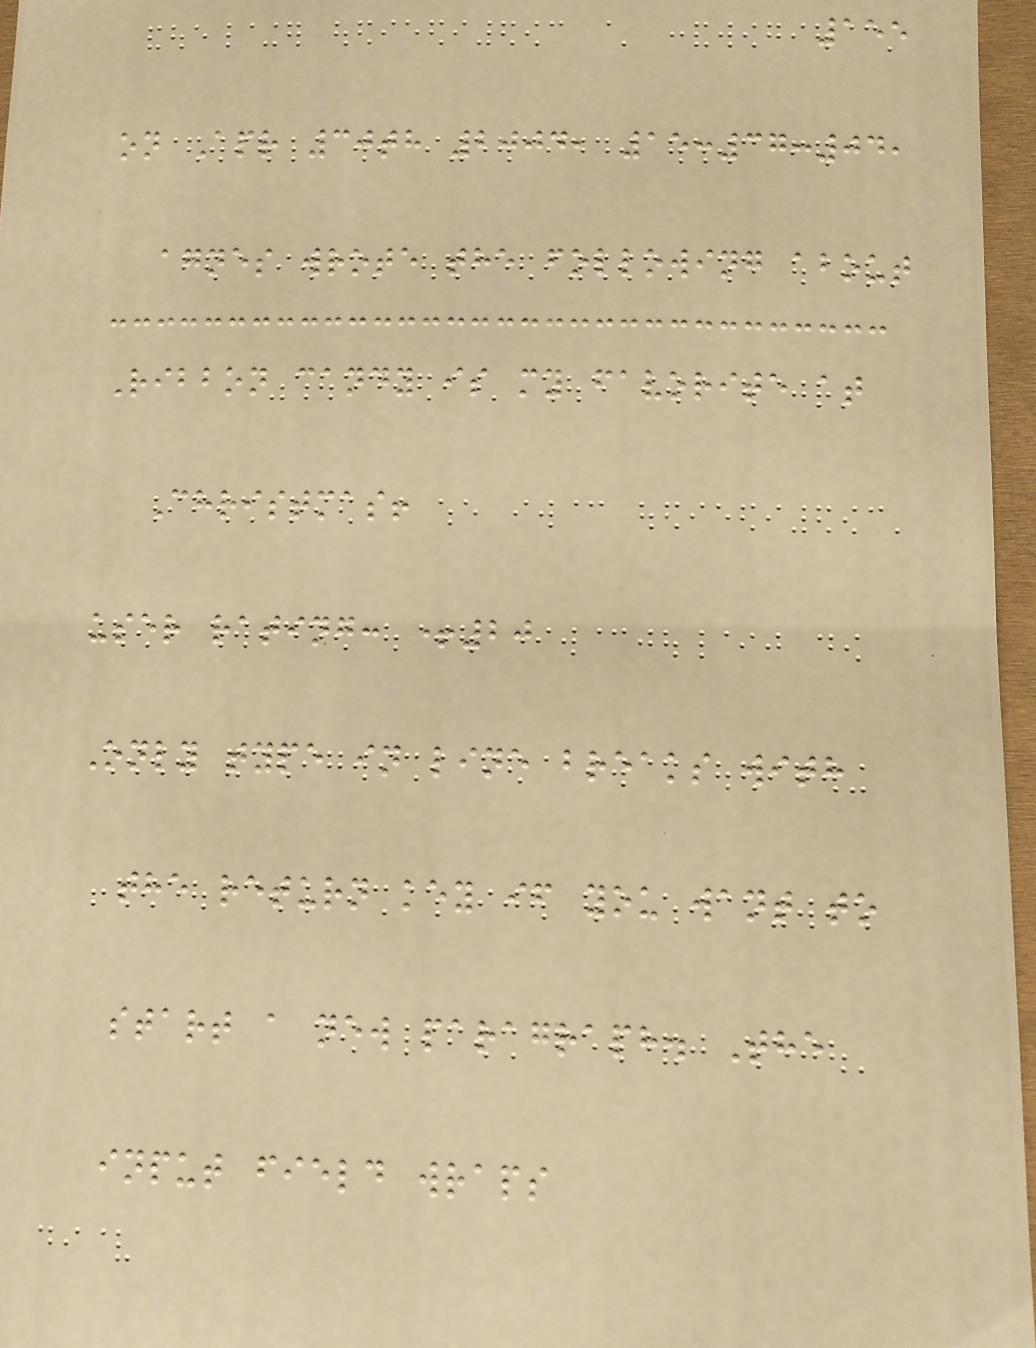155
on Apr 30th 2004, 15:37:04,
agnes wrote the following about
Ribbon candy is my favorite at
Christmas!
user rating: +20
Only type in line breaks with
the return key if you want to
start a new paragraph. The
input field wraps
